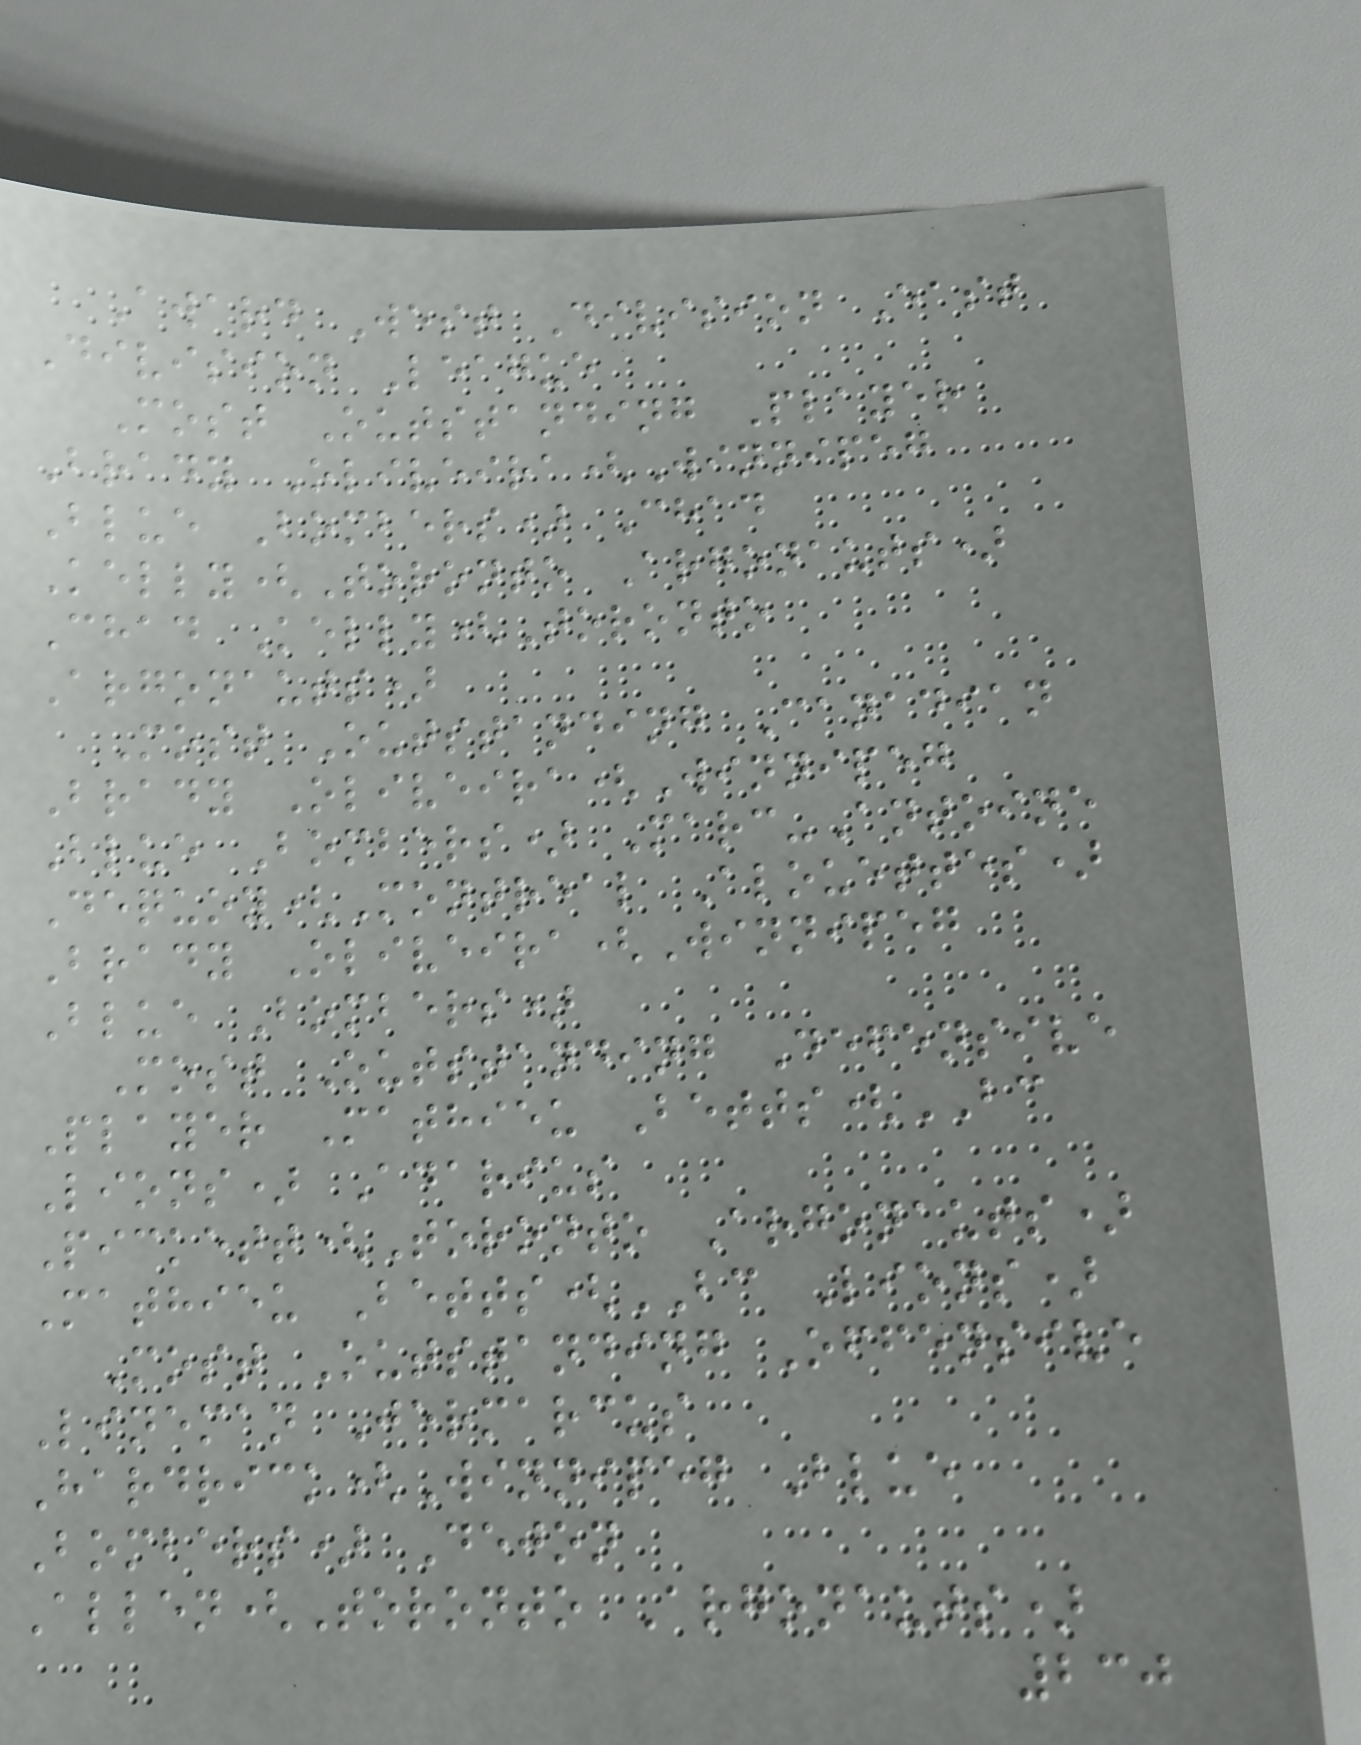Award West Division East
Division League
Most Outstanding Player
Brady Oliveira(Winnipeg
Blue Bombers) Chad
Kelly(Toronto Argonauts)
Chad Kelly(Toronto
Argonauts)
Most Outstanding Canadian
Brady Oliveira(Winnipeg
Blue Bombers) Marc-Antoine
Dequoy(Montreal Alouettes)
Brady Oliveira(Winnipeg
Blue Bombers)
Most Outstanding Defensive
Player Mathieu Betts(BC
Lions) Adarius
Pickett(Toronto Argonauts)
Mathieu Betts(BC Lions)
Most Outstanding Offensive
Lineman Jermarcus
Hardrick(Winnipeg Blue
Bombers) Dejon
Allen(Toronto Argonauts)
230
